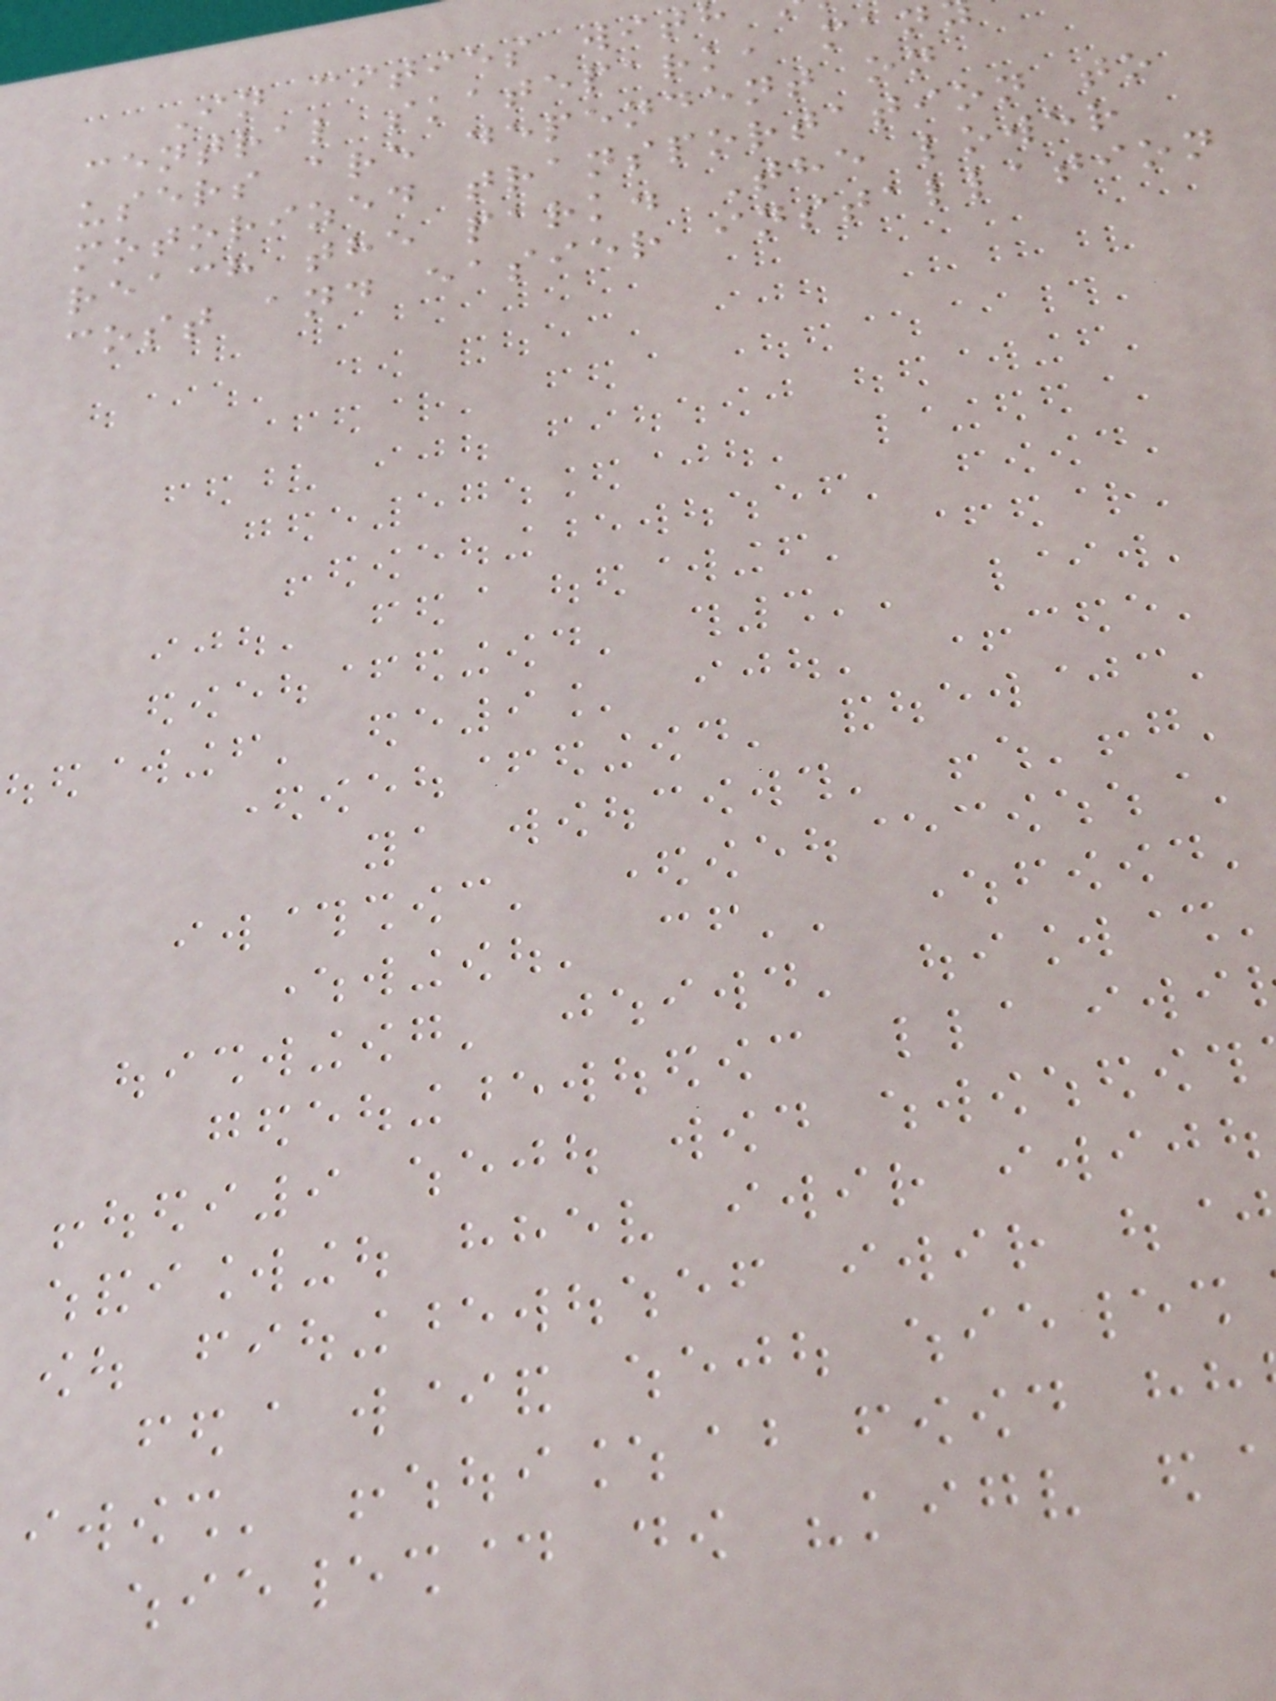In cities wit
central skatepark, man
users are dependent on
motorized transportation to
reach the park. The lower
cost and easier installation
